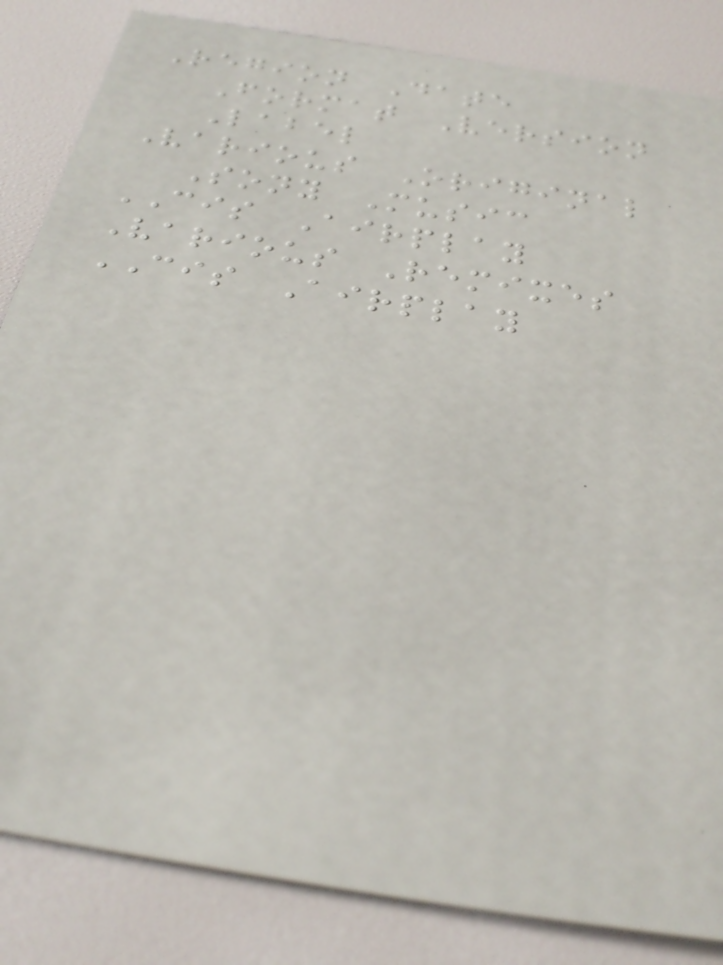Region Date
Format Version
Label
Various Original
Sony Music
CIS Airplay
Various Remixes
CIS Airplay
